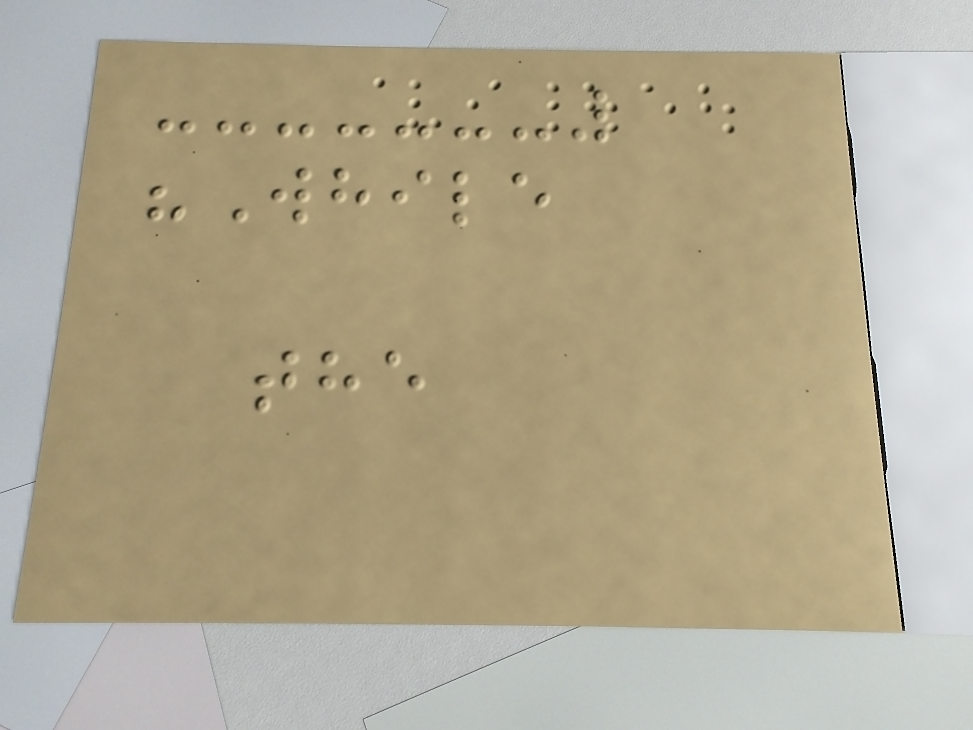"While
the
